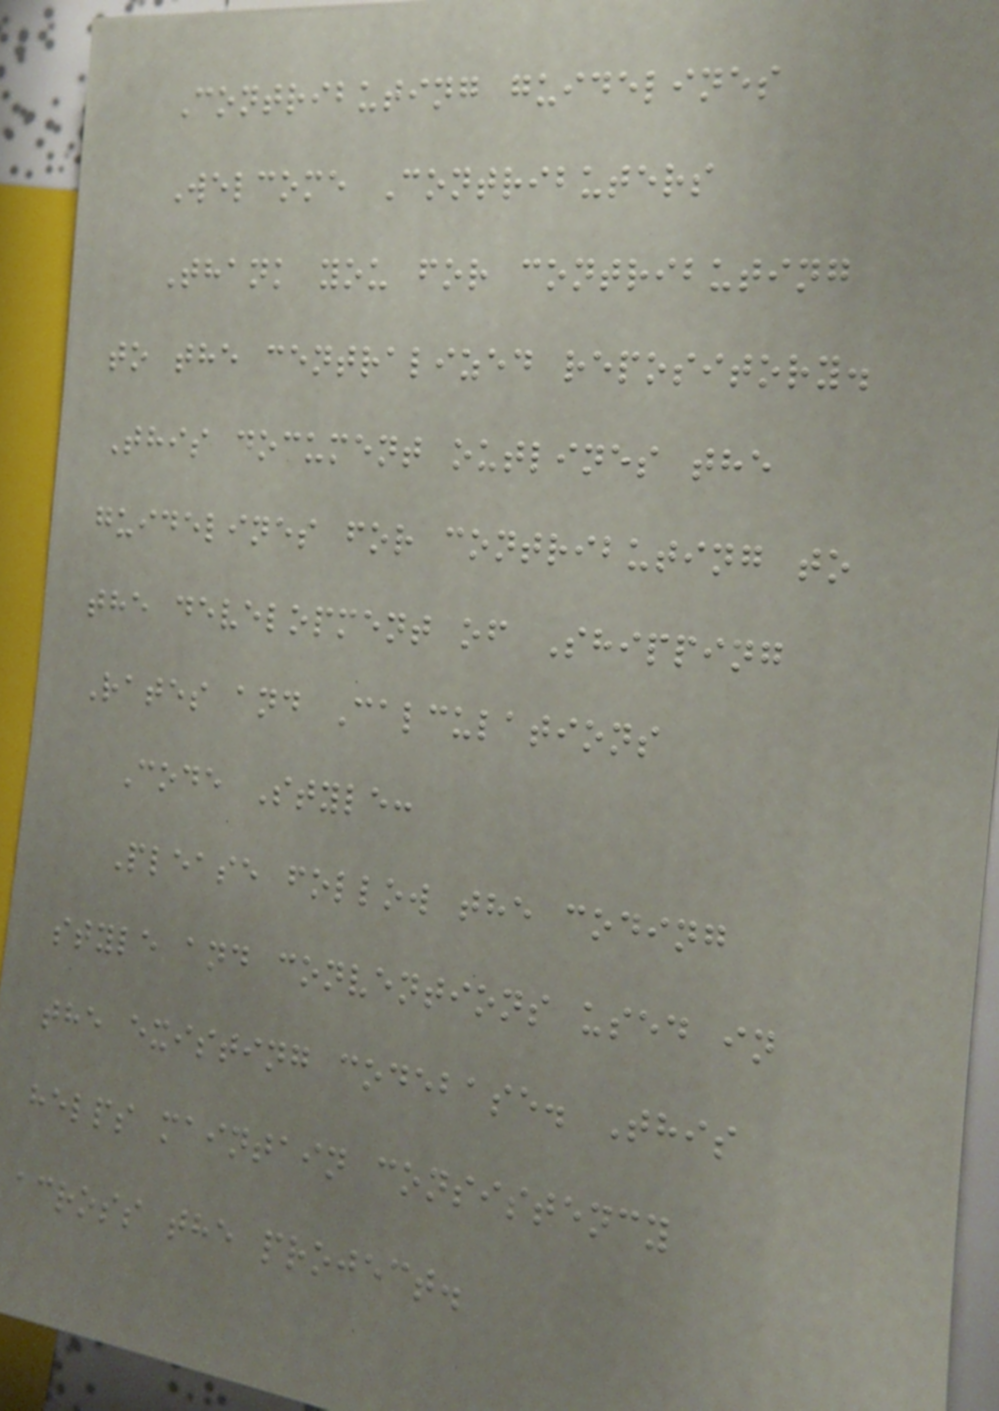Contributing guidelines
Welcome Contributers
Thank you for contributing
to the centralized repository.
This document outlines the
guidelines for contributing to
the development of Shipping
Rates and Calculations
Code Style:
Please follow the coding
style and conventions used in
the existing codebase. This
helps maintain consistency
across the project.
